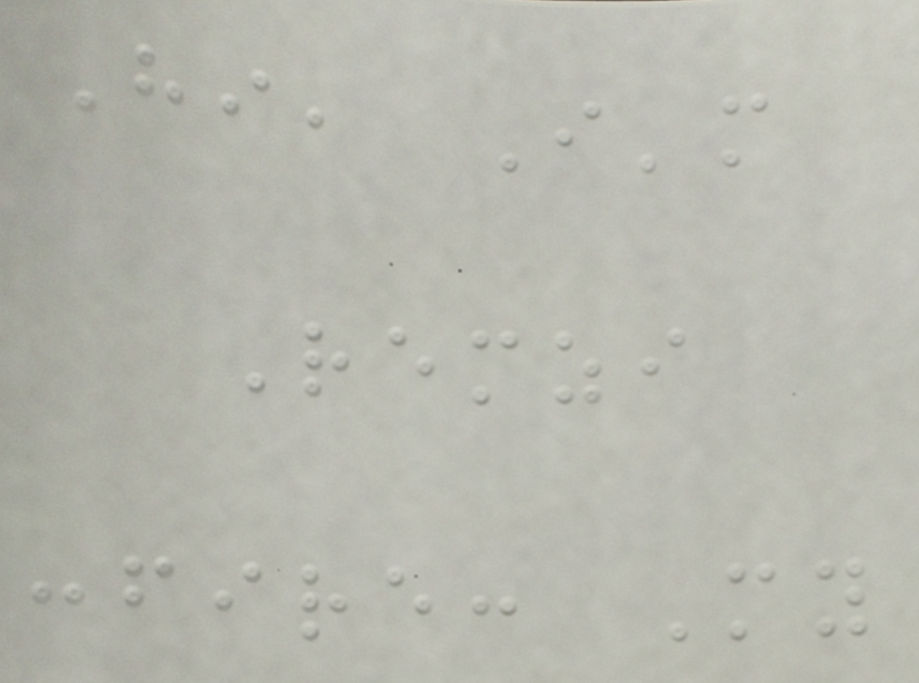Hi, I'm
Remzi
:fire: My
